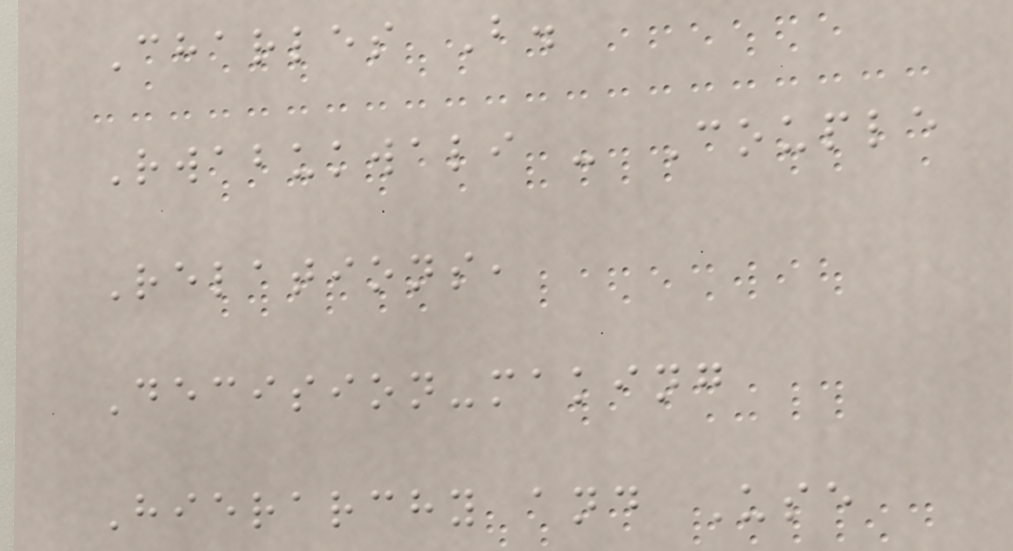Charles B.
Rwabukwali - Couple
Relations,
Decision-making
Hierarchy and Use
